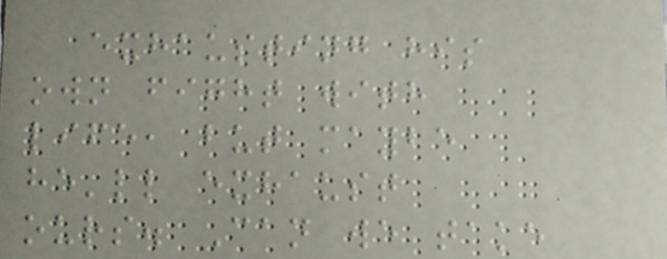exhausting his
own fight with
life, but maybe
he'll exhaust
ours. Can we take
